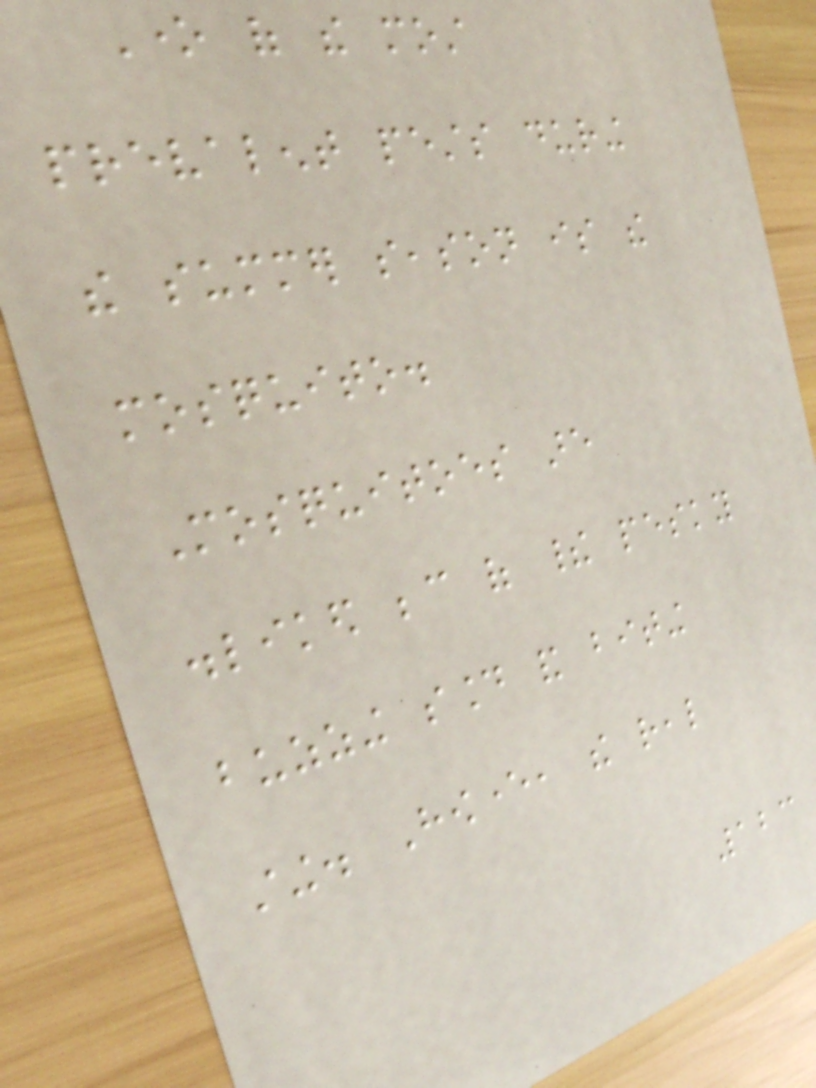One of the most
prevalent pests during
the summer season is the
mosquito.
Mosquitoes are
disliked because of their pesky
buzzing sound and biting
sting. However, the real
123
